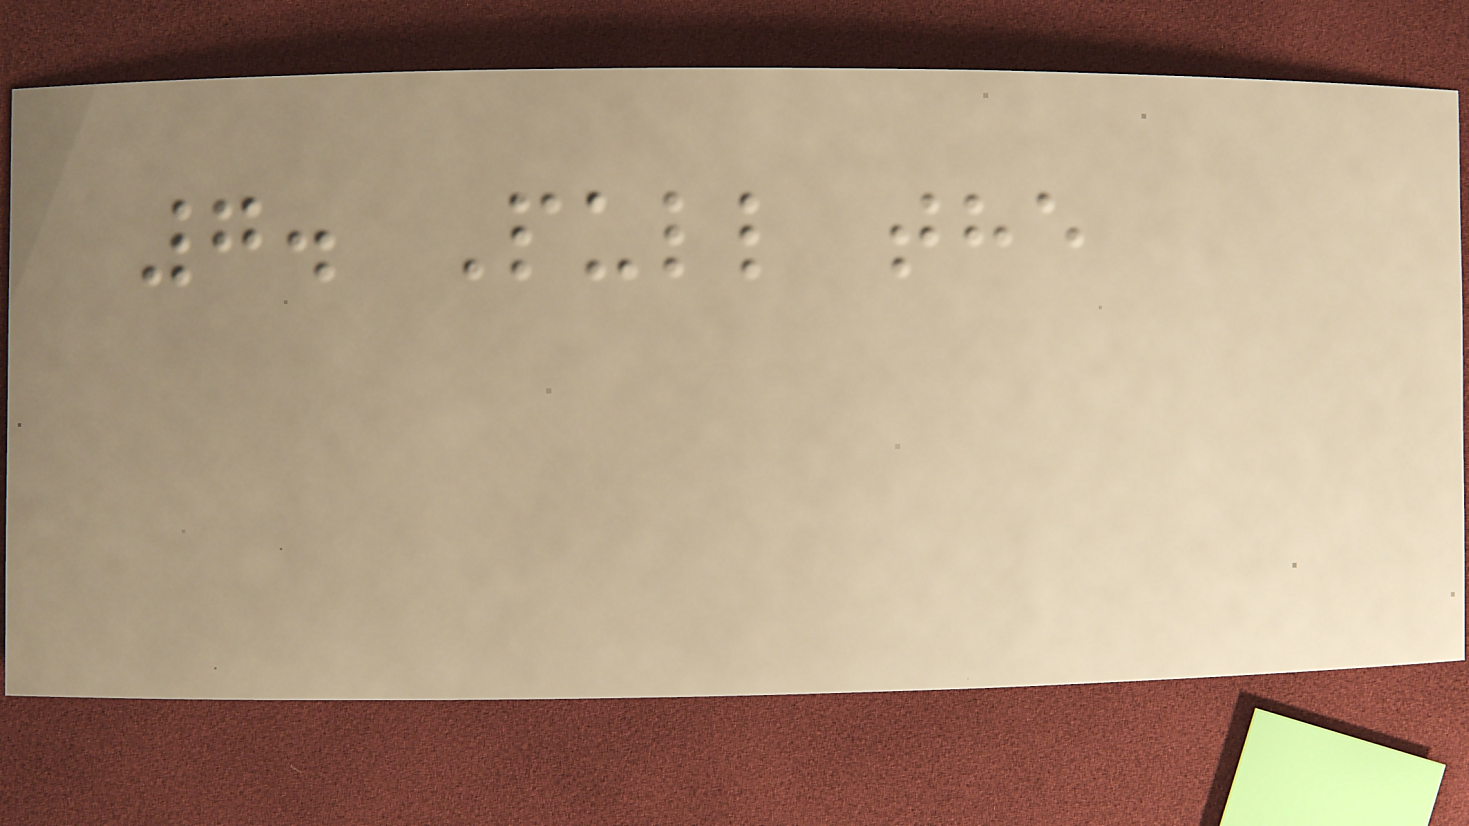7. Pull the
